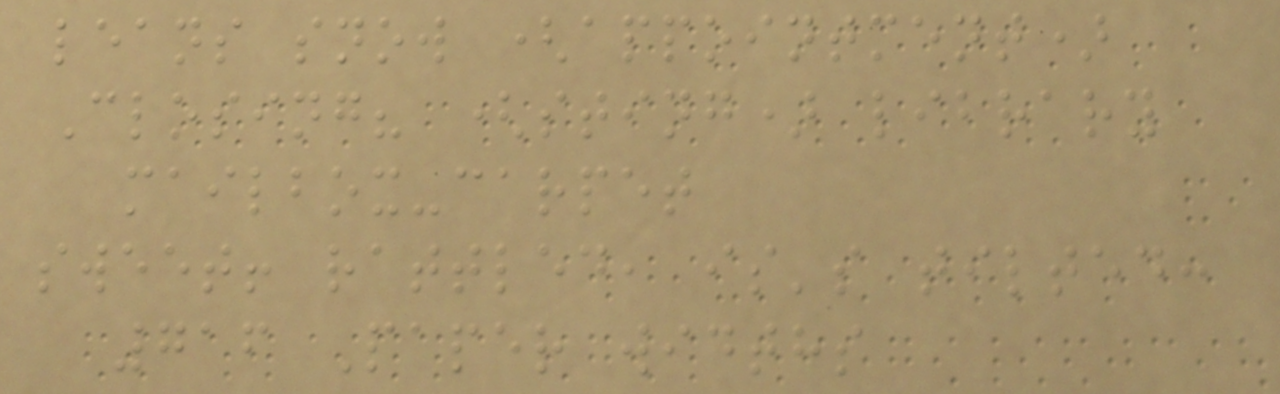leans snow (appointment)
Closing? (sting) library
mailbox-carpet
sweet! rattled, is's tilted:
716 Paper widths
